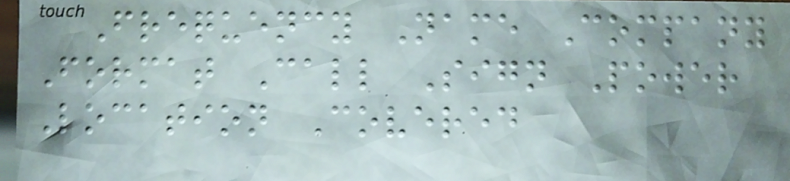Frequency Name Company
Format Call Sign Power
Location Covered
